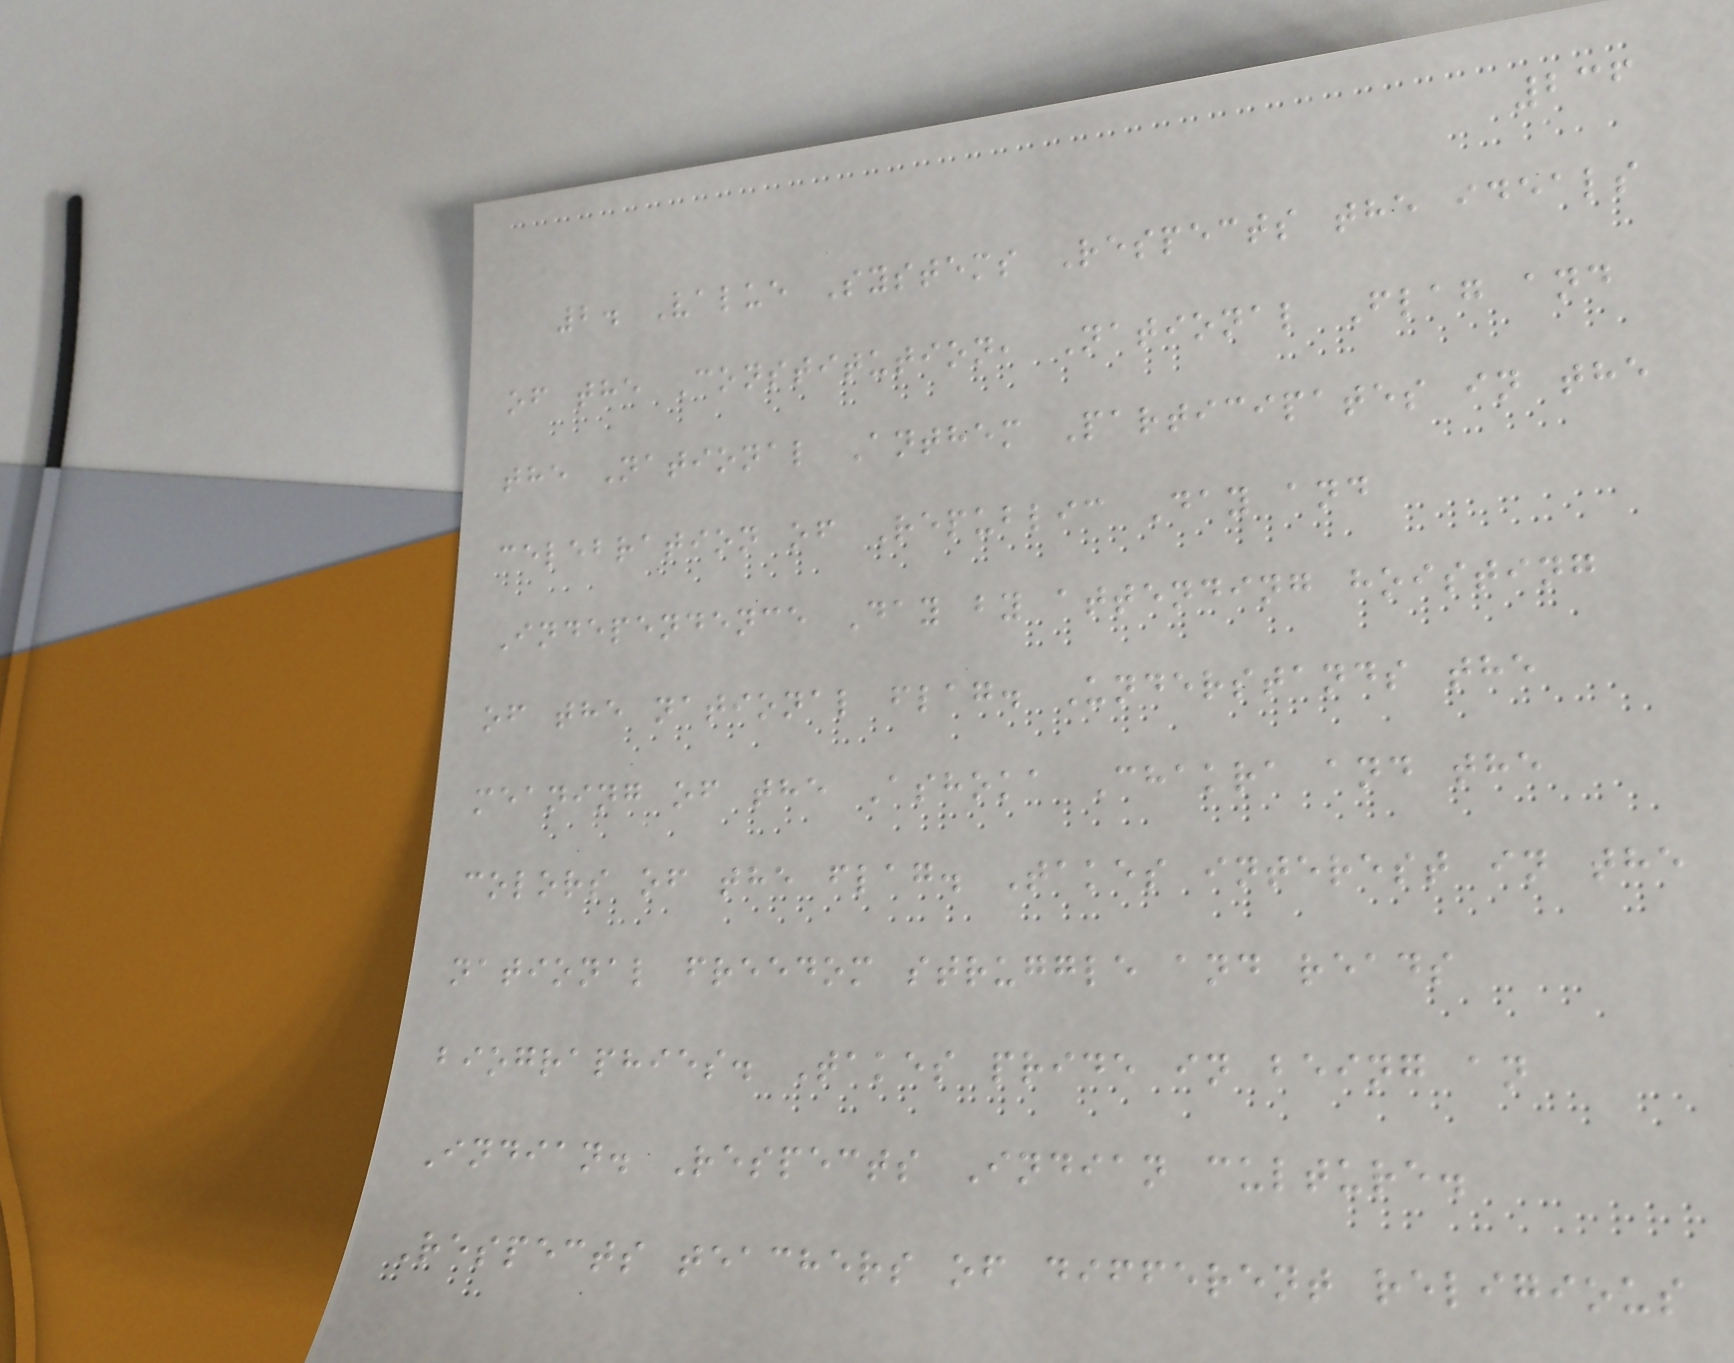236
2. Value Systems Respects the ideals
of the Constitution, National Flag and
the National Anthem Participates in the
celebration of Republic Day and
Independence Day by attending hoisting
of the national flag. Understands the
meaning of the Ashoka Chakra and the
colors of the flag. Takes interest in the
national freedom struggle and reads
biographies. Takes pride in being an
Indian. Respects Indian culture.
Respects teachers of different religious
